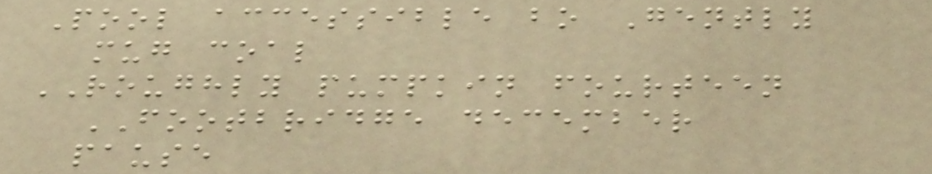Pool accessible bo Gently
mug coal
ROUGHLY pumpkin fourteen
FOOTBRIDGE december
pause
